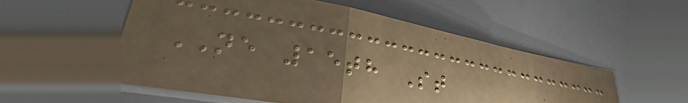NE 15th St
